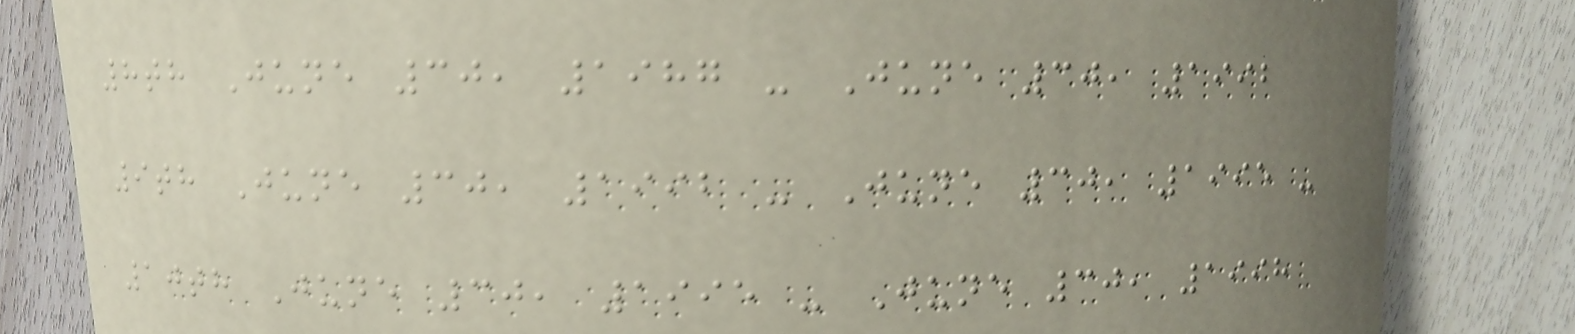8th June 30, 1987 - June 30, 1992
9th June 30, 1992 - June 30, 1995 -
10th June 30, 1995 - June 30, 1998
